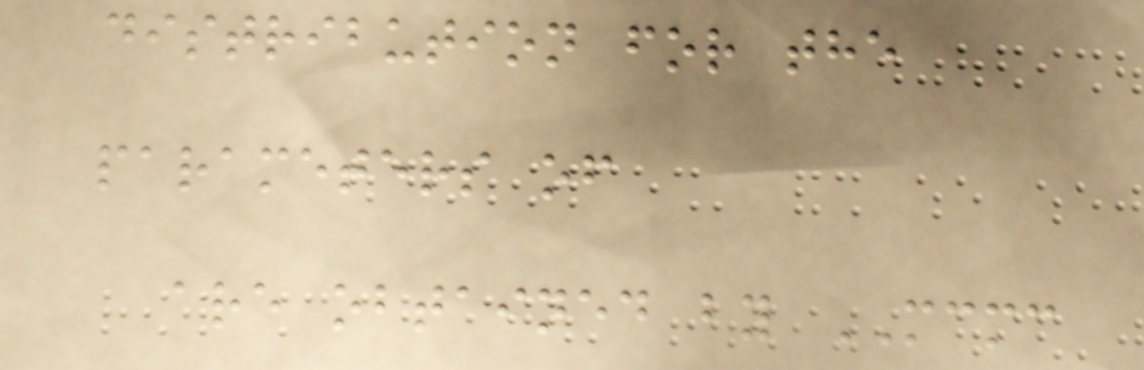distribution for the
parameters of
are obtained by MCMC
